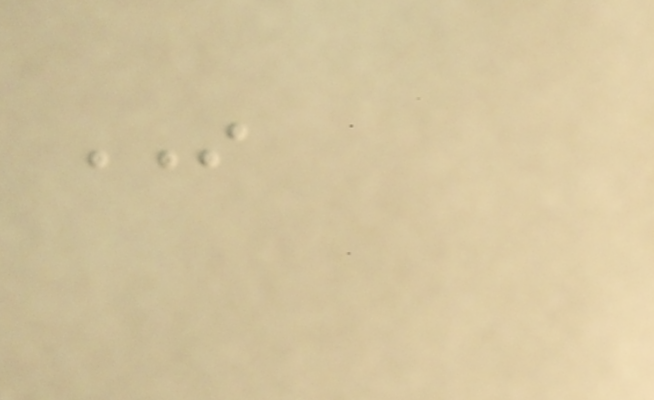IN
